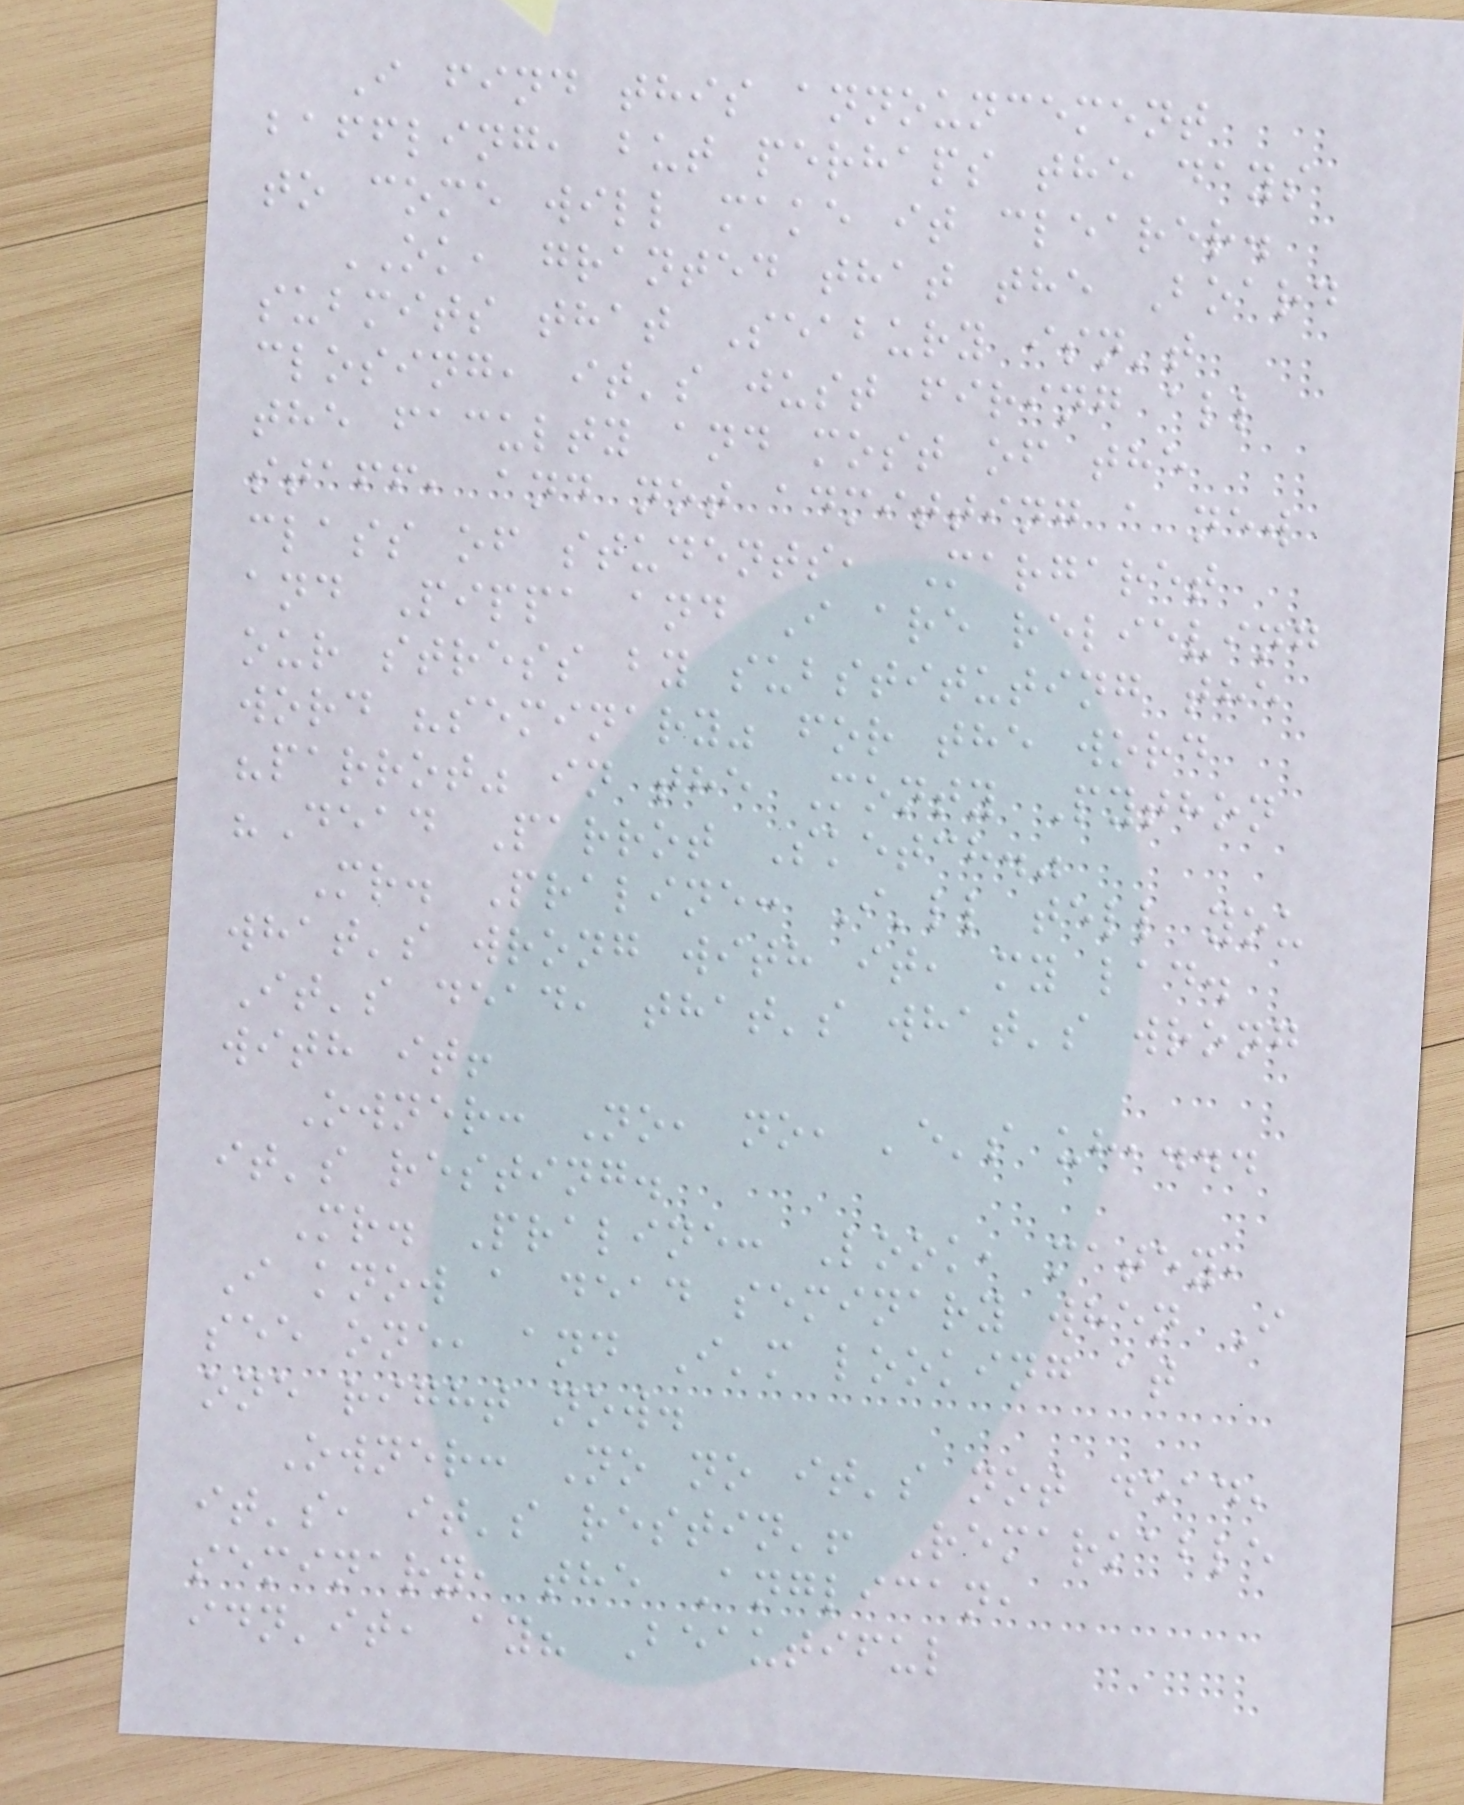I find this announcement
baffling, but perhaps the days
to come will make it clearer.
OK, granted that the Board
submits that Seabury isn't
closing, it's just firing all
the faculty and most of the
staff, and not admitting a new
class of students, Margaret
and Pippa and I are relieving
our stress by substituting the
word "seminary" for the word
"parrot" in the Monty Python
"Dead Parrot Sketch."
Mr. Praline: I'll tell you
what's wrong with it, my lad.
It's dead, that's what's wrong
with it!
Owner: No, no, 'e's uh,...
it's resting.
Mr. Praline: Look, matey,
I know a dead seminary when I
see one, and I'm looking at
one right now.
Owner: No no it's not dead,
it's, it's restin'! Remarkable
seminary, the Anglican,
idn'it, ay? Beautiful
